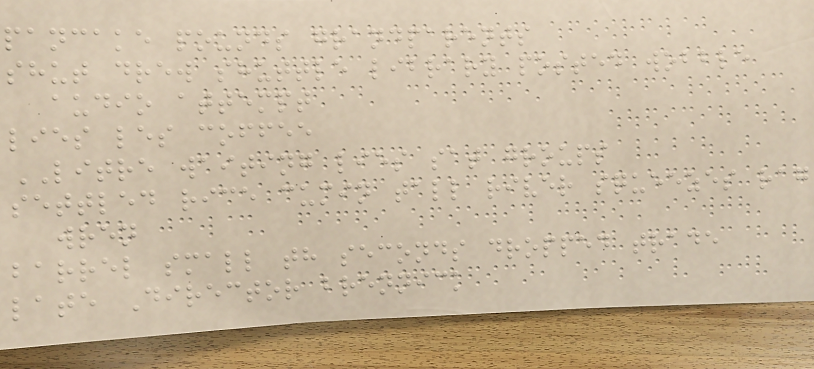pancake pounds grandparents
shut drew shuttle library posted wobble
audio attempt
lies les coffee
LITRE waiting lies sat groups
settled rice cumin tall river squeezes rag
wren
barrel small th seconds dropped trade
late Director brennick
